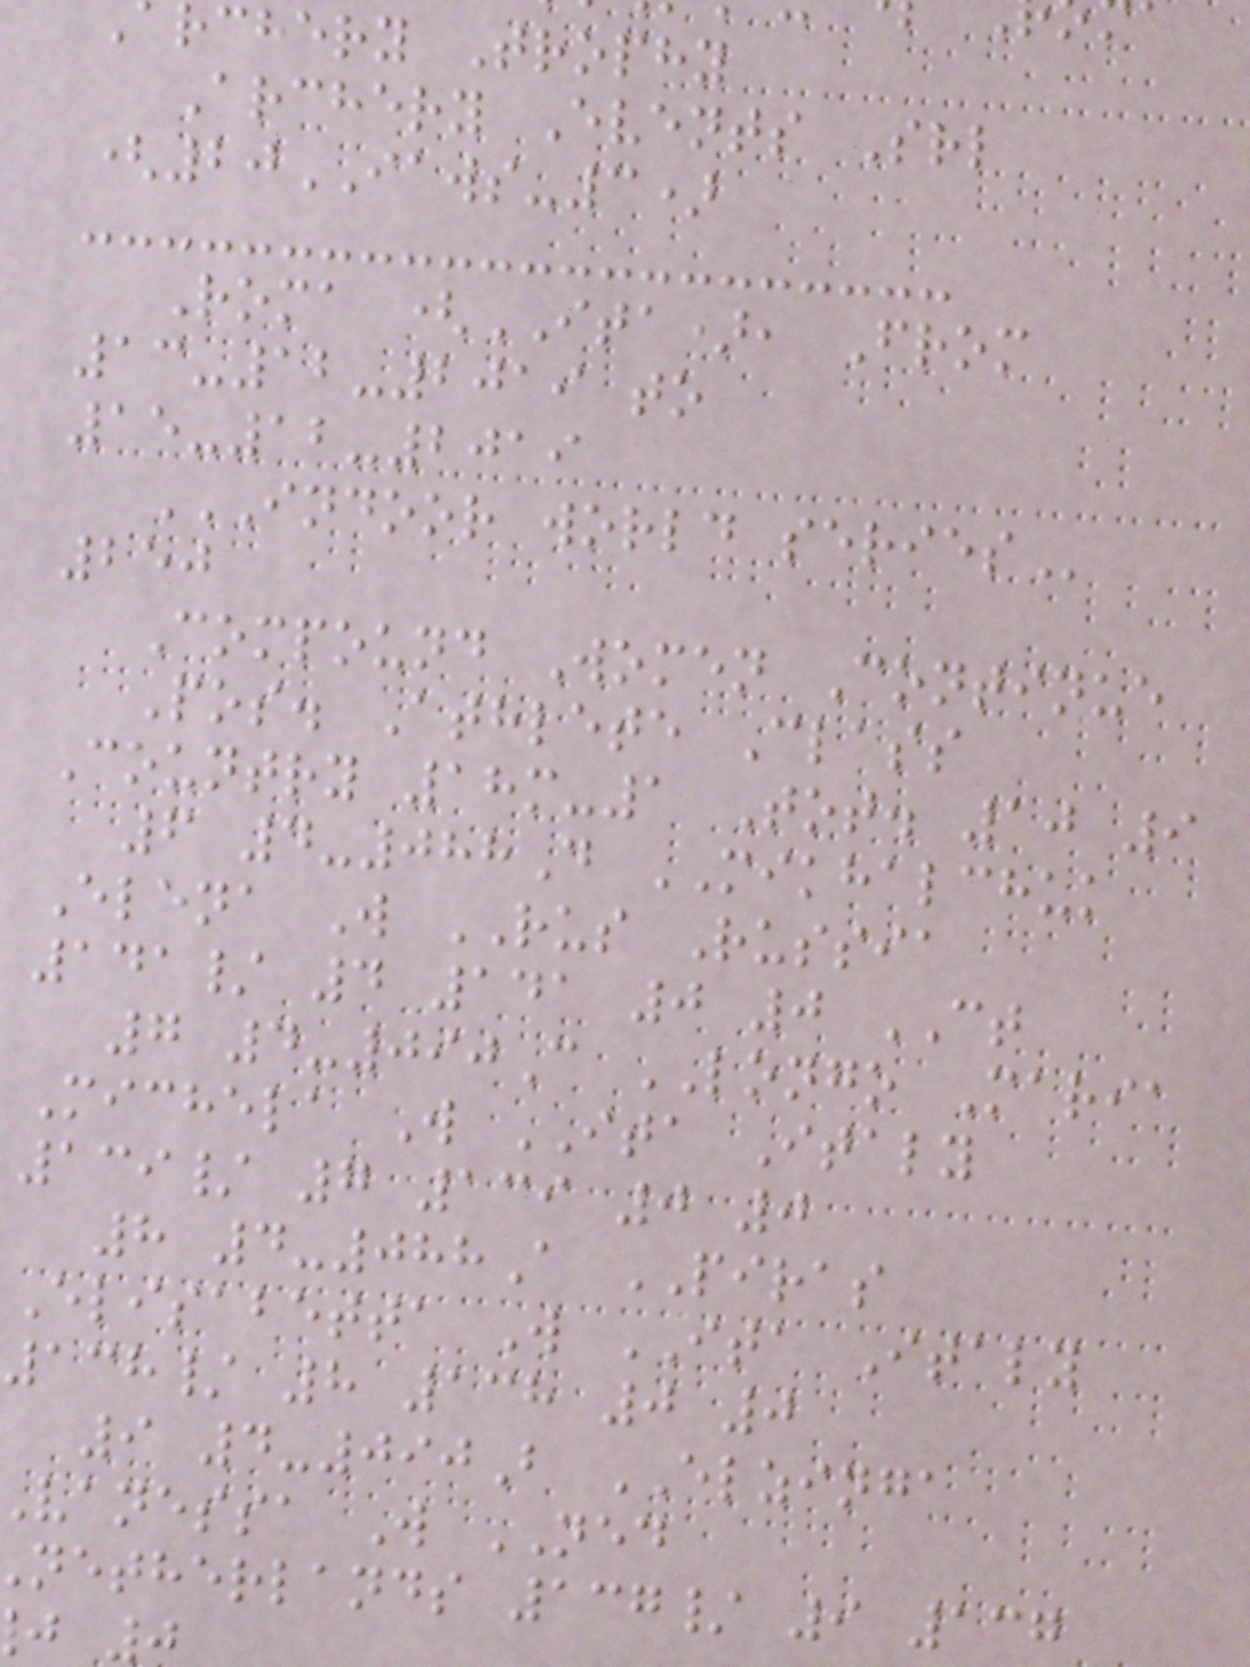rchery Trophy
Archery Events Srl
(20IAWS-3)
Roma (ITA), From
13-12-2019 to
15-12-2019
INDOOR WORLD SERIES
250
Compound Women Continue
Pos. Athlete Class
Country 18m-1 Tot. 10 9
6 4-088D MIKHALCHUK
Elena W RUS Russia
141/ 4 141 0 0 CT
7 4-090C LONGO Maria
Michela W ITA Italy
139/ 7 139 0 0
8 4-088A PIRAS
Elisabetta W ITA Italy
138/ 8 138 0 0
9 4-090B ELZINGA
vanessa W NED
netherlands 137/ 9 137
j 0
